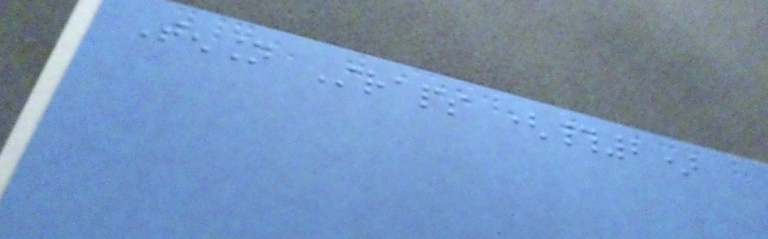Tension Straps (#2)
